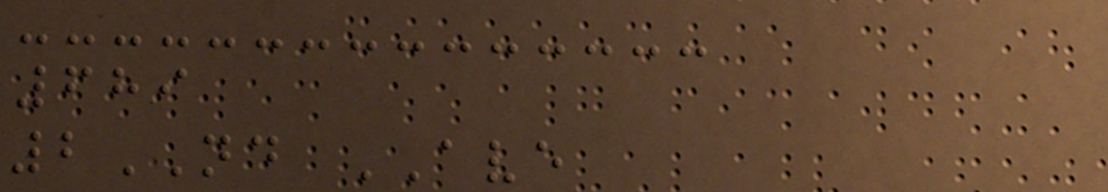689
2ND AVE
